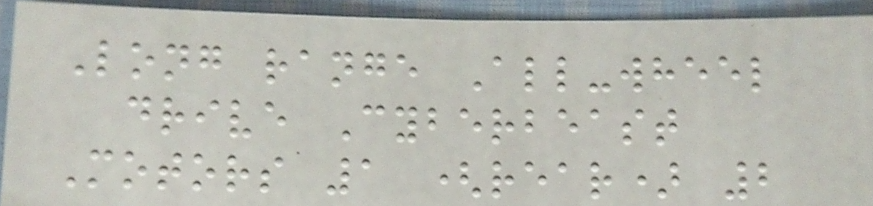Long range All-wheel
drive Cyberbeast
Motors 1 (rear) 2
